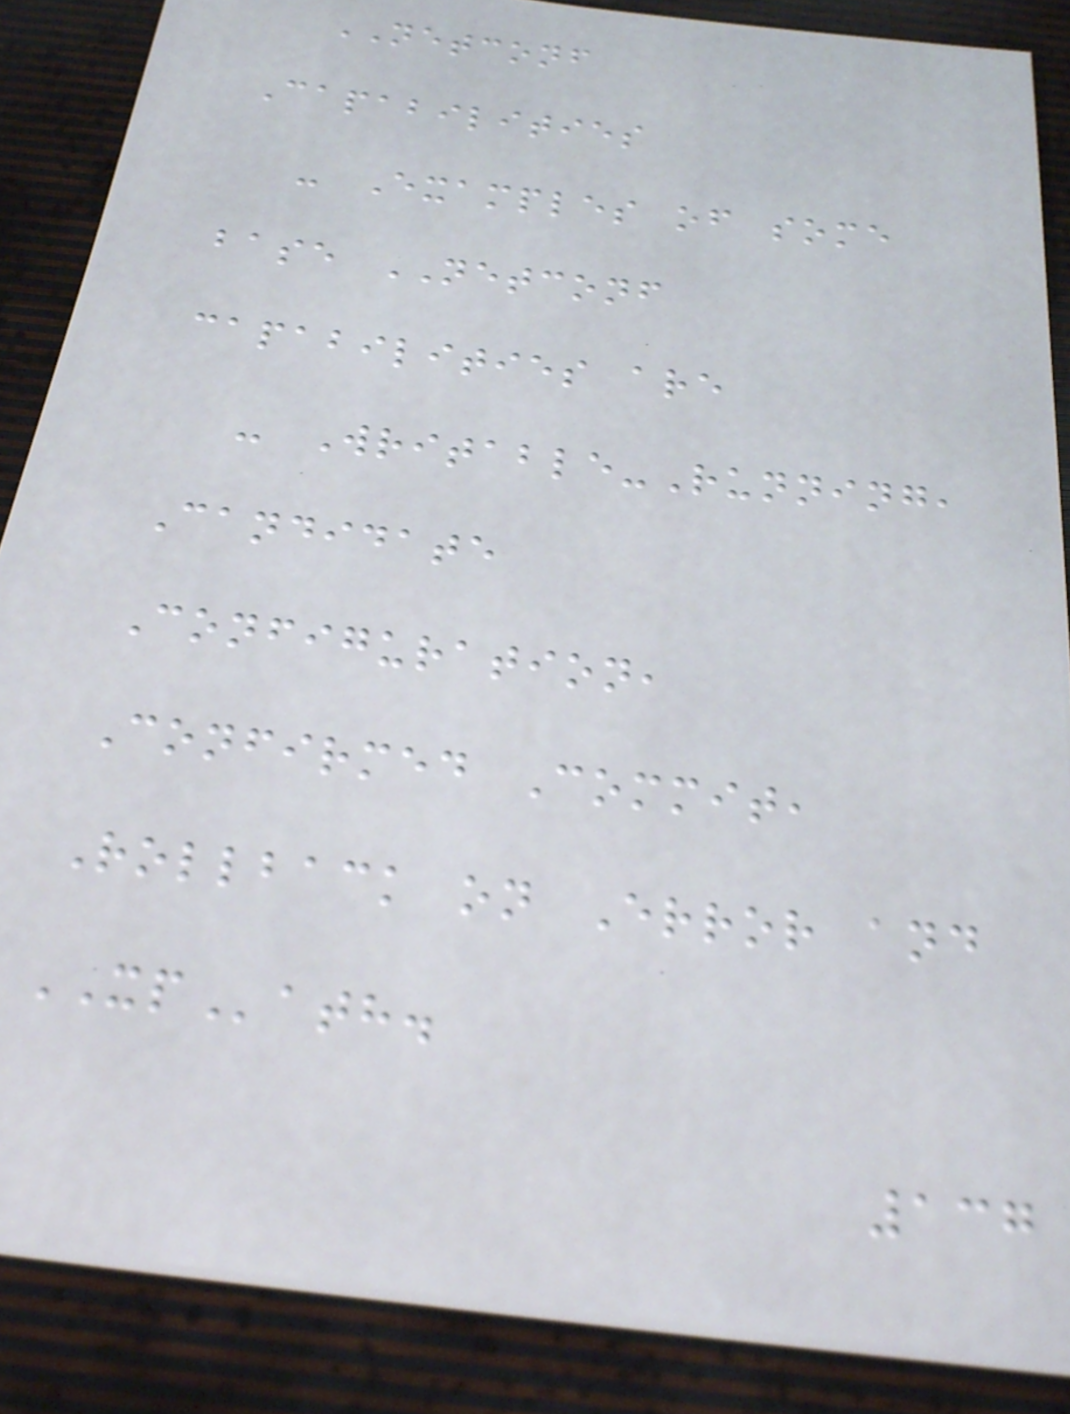NETCONF
Capabilities
- Examples of some
base NETCONF
capabilities are
- Writable-Running,
Candidate
Configuration,
Confirmed Commit,
Rollback on Error and
XPath.
137
